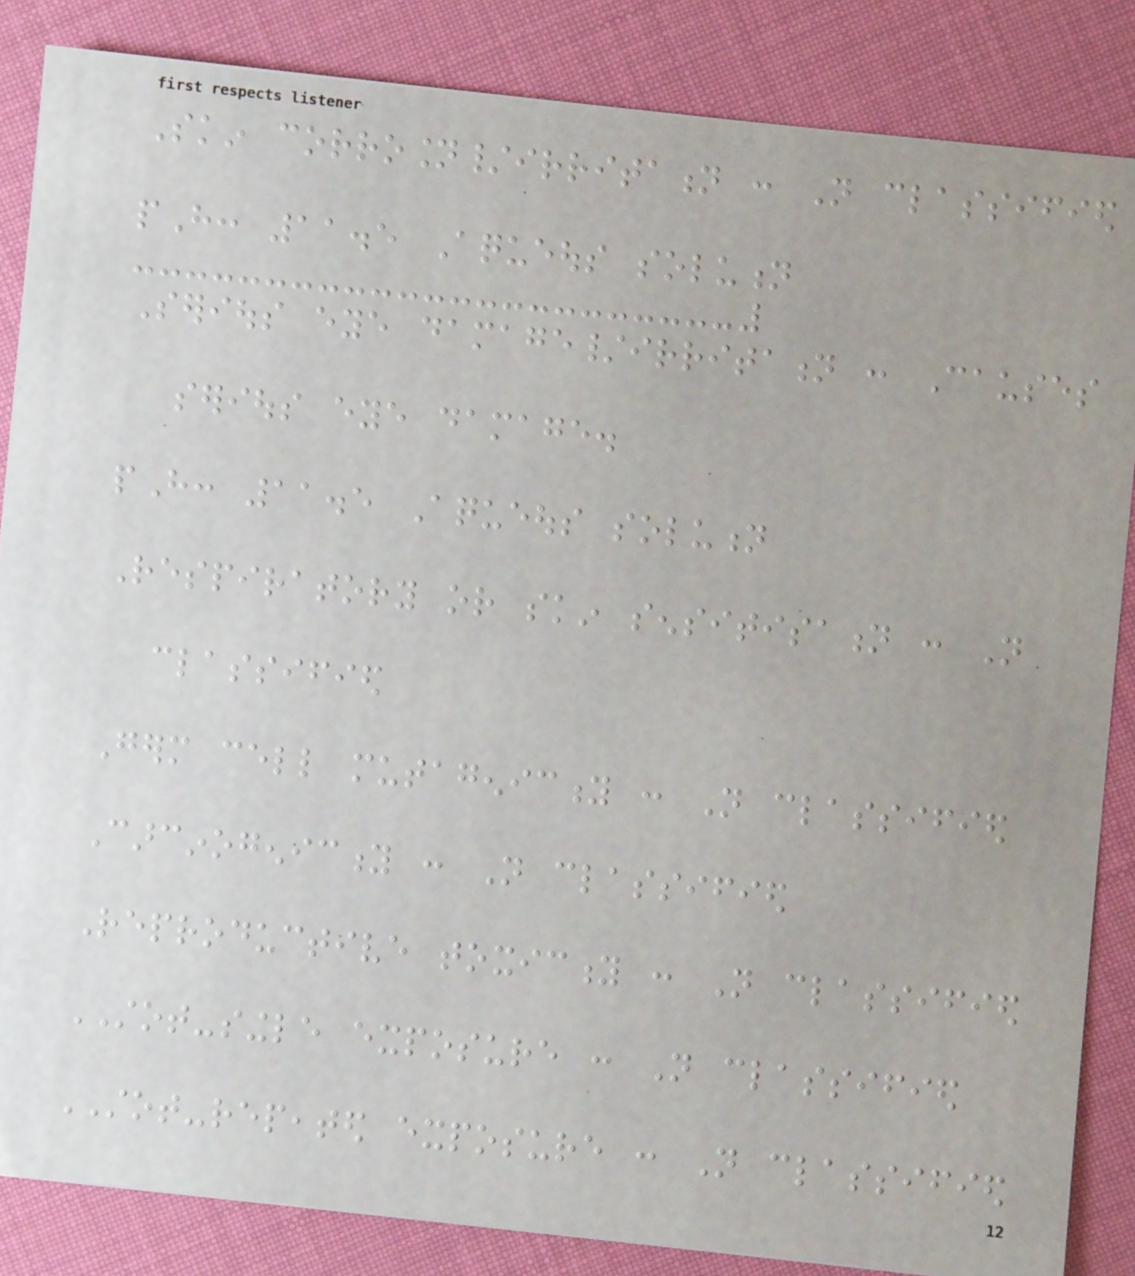Skin corrosion/irritation : Not classified
pH: 11.5 Aqueous solution
Serious eye damage/irritation : Causes
serious eye damage.
pH: 11.5 Aqueous solution
Respiratory or skin sensitisation : Not
classified
Germ cell mutagenicity : Not classified
Carcinogenicity : Not classified
Reproductive toxicity : Not classified
STOT-single exposure : Not classified
STOT-repeated exposure : Not classified
